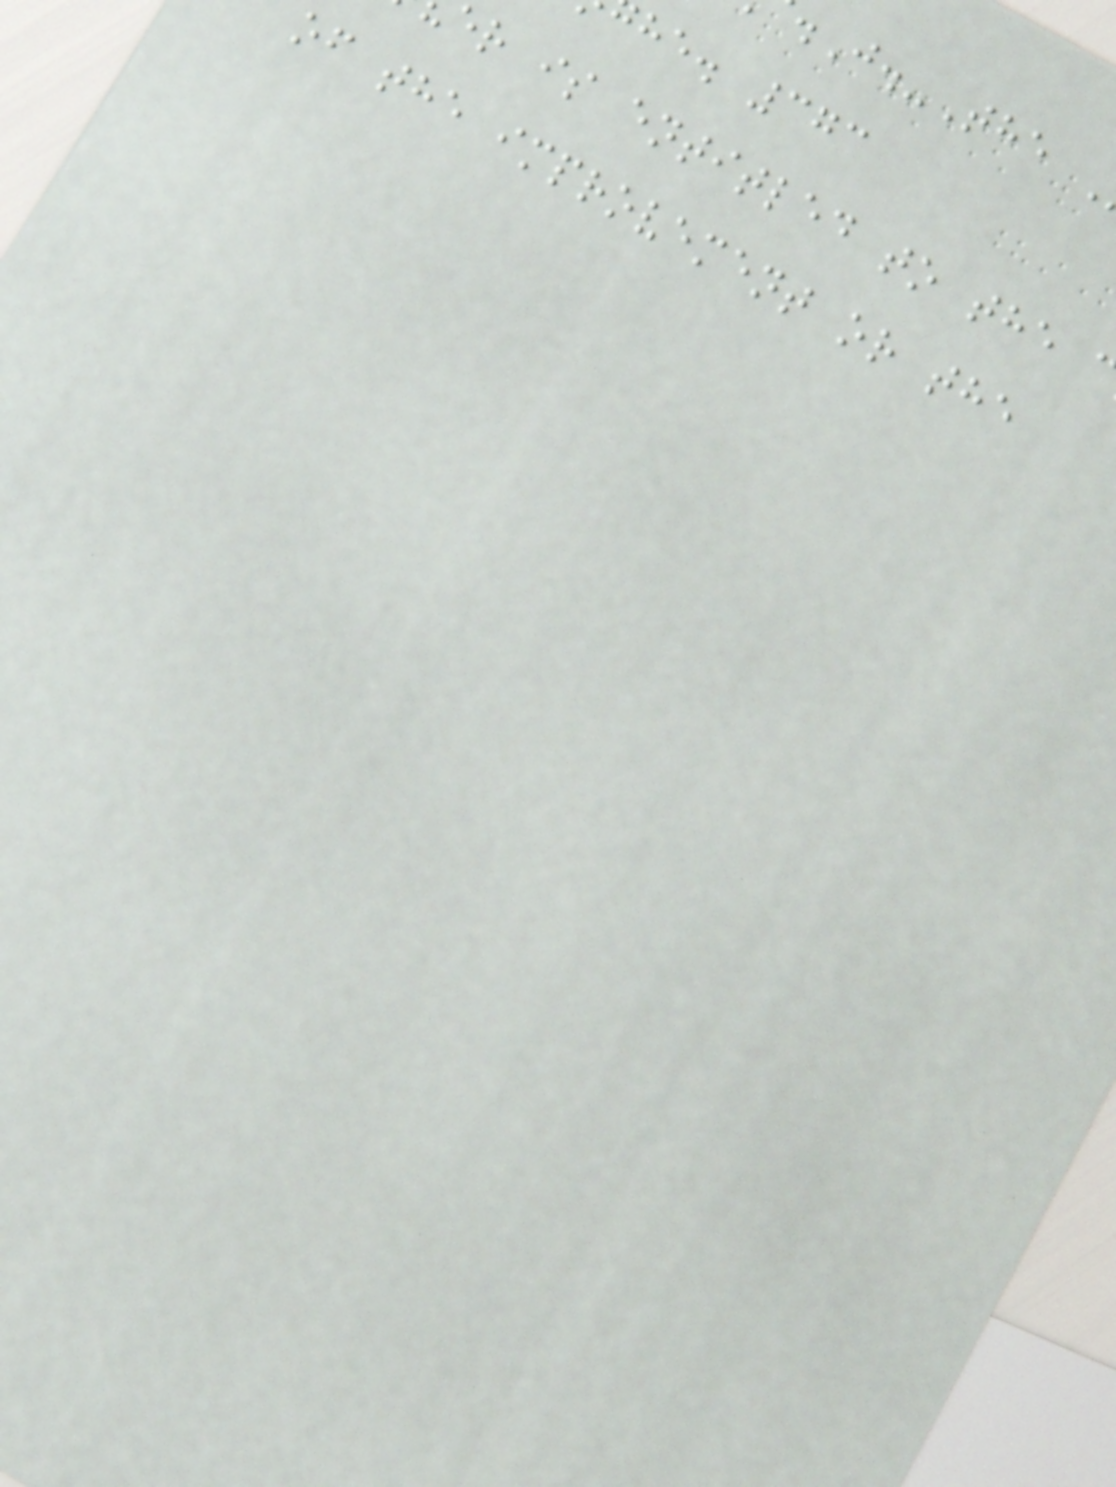.J.-The
he. 373
er is entitled to the
of the improvement or the
